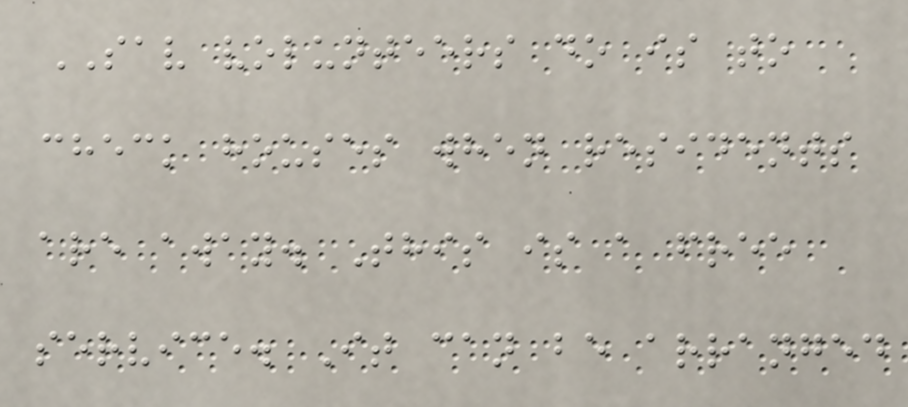SAV volunteers do is to
check houses when residents
are away. This is a free
service. It can be arranged
